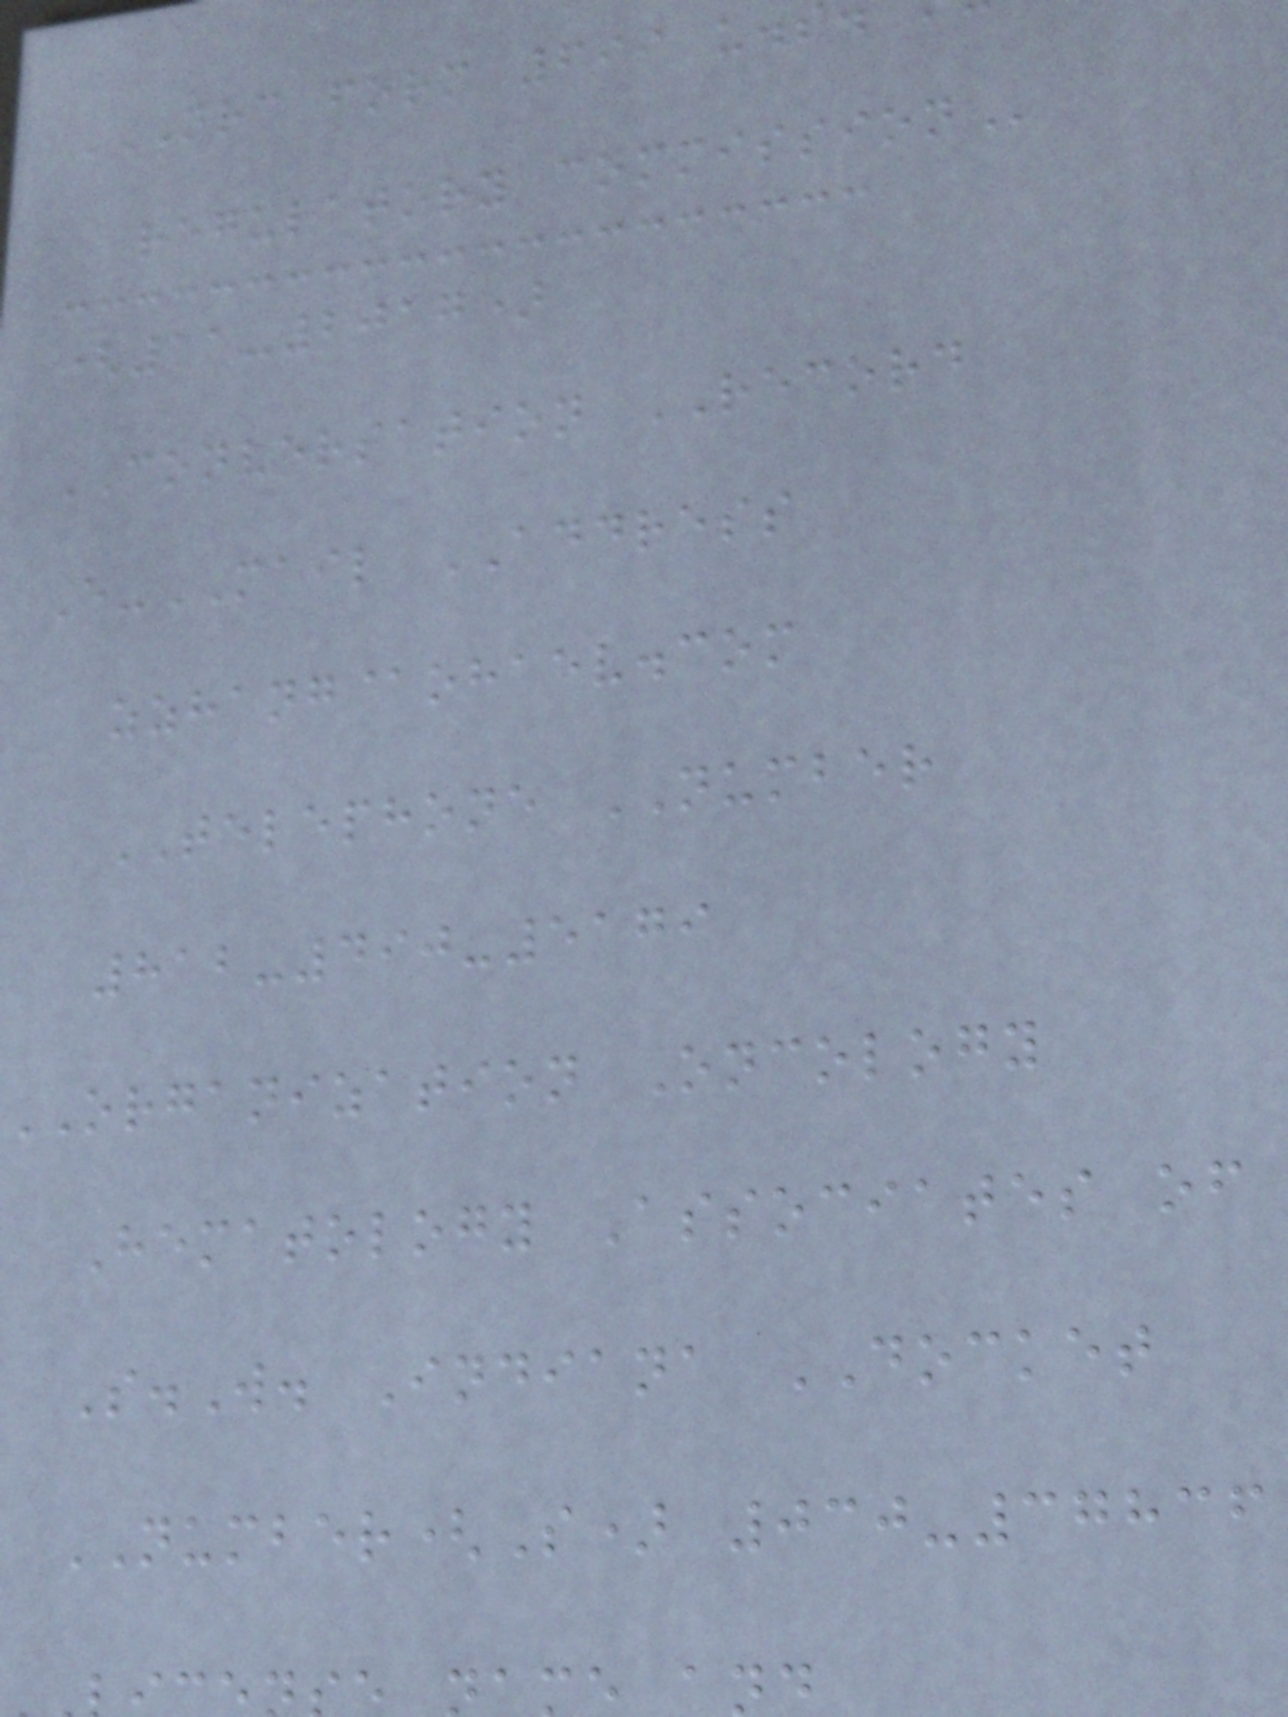regulatory
(11-2017)
CONVERSATION RECORD
E-MAIL ADDRESS
zzhang@ohaev.com
TELEPHONE NUMBER
812-490-5179
ORGANIZATION Oncology
Hematology Associates of
S.W. Indiana DOCKET
NUMBER(S) 030-37836
